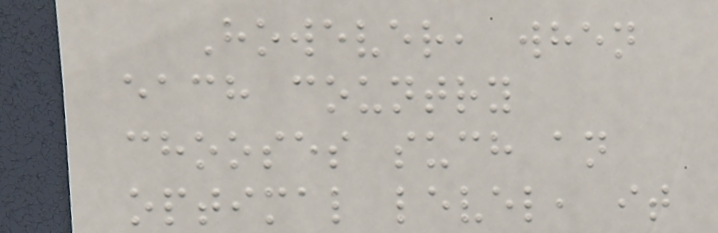However, when
each country
chooses such an
optimal level, it
